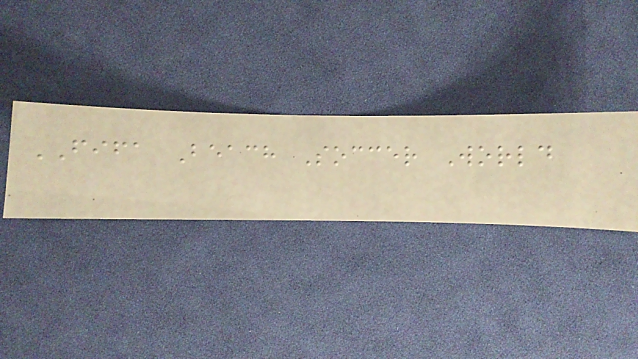FIFA Beach Soccer World
